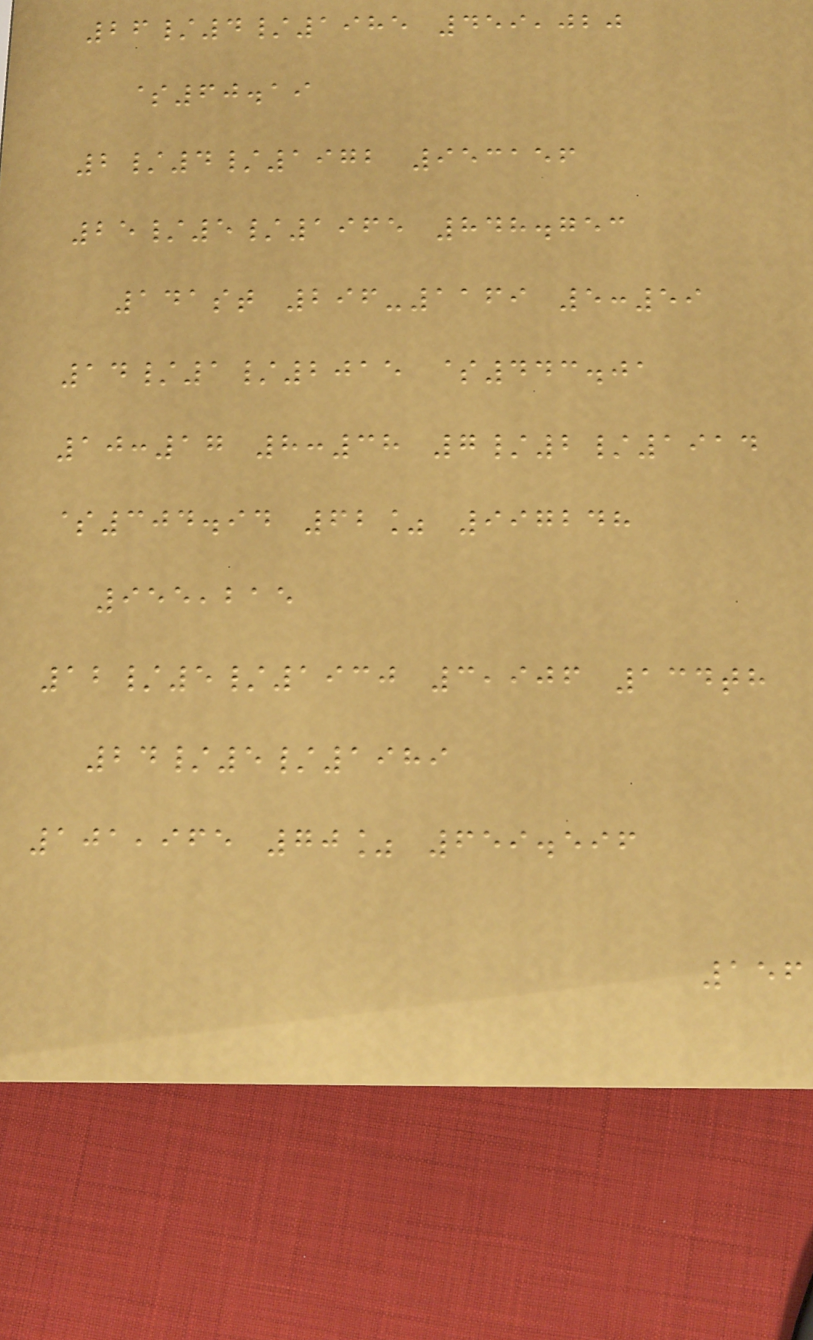26/4/1985 459,020
$60.19
2/4/1972 953156
25/5/1965 848.753
141st 296-1169 5:59
14/1/2015 $443.01
10:17 8:38 7/2/1914
$304.94 62% 997248
955,215
12/5/1930 3,906 134th
24/5/1989
101,965 70% 659.596
156
